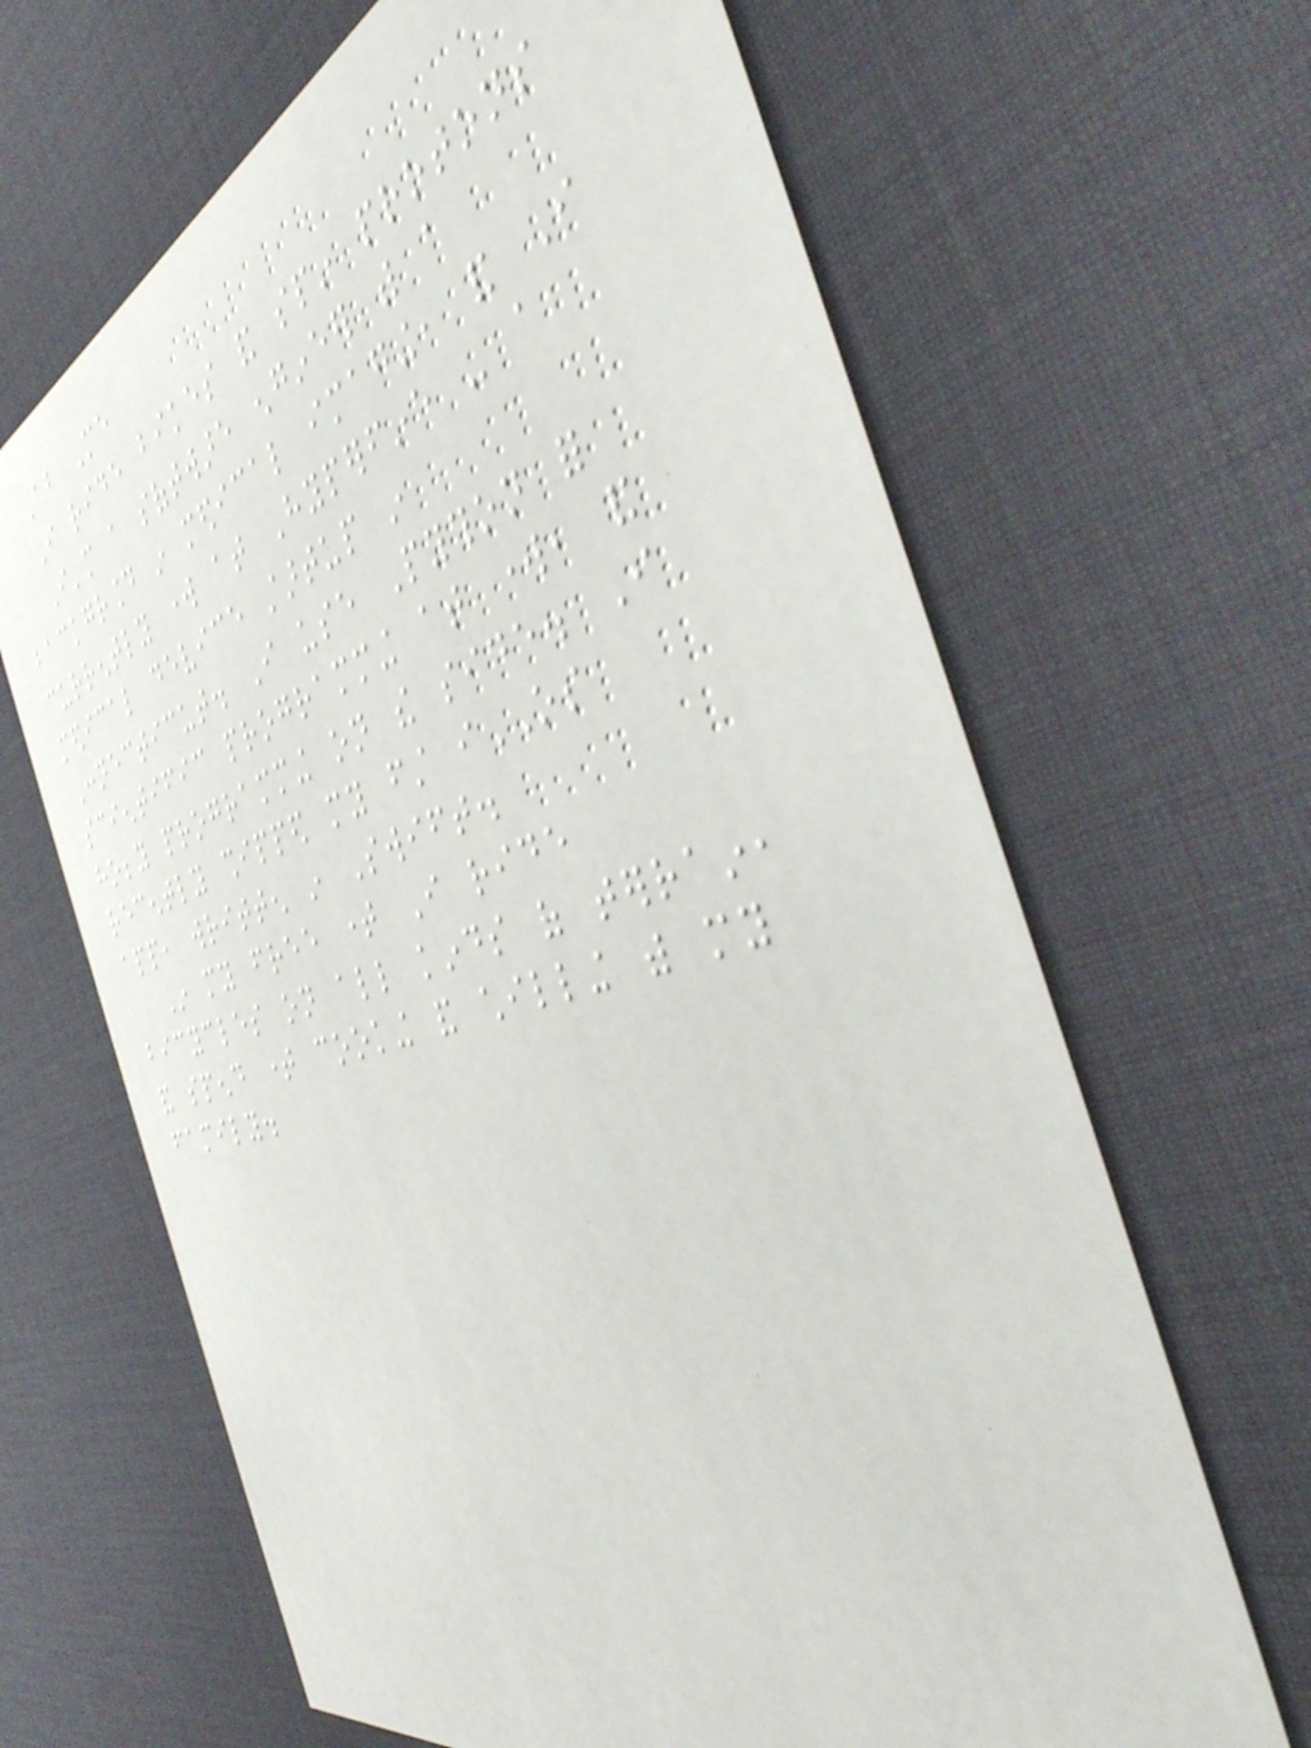About Me
I ride bikes and spin protons
I'm a software engineer with a
background in medical imaging, and I
currently work at Hyperfine - a
medical device startup in
Connecticut. I use Python for
scientific programming at work, and
hobby programming on the side. I
recently shipped my first iOS
app, written in Swift.
In my free time I ride
bicycles on all kinds of terrain,
and spend time cooking and chilling with my
family.
